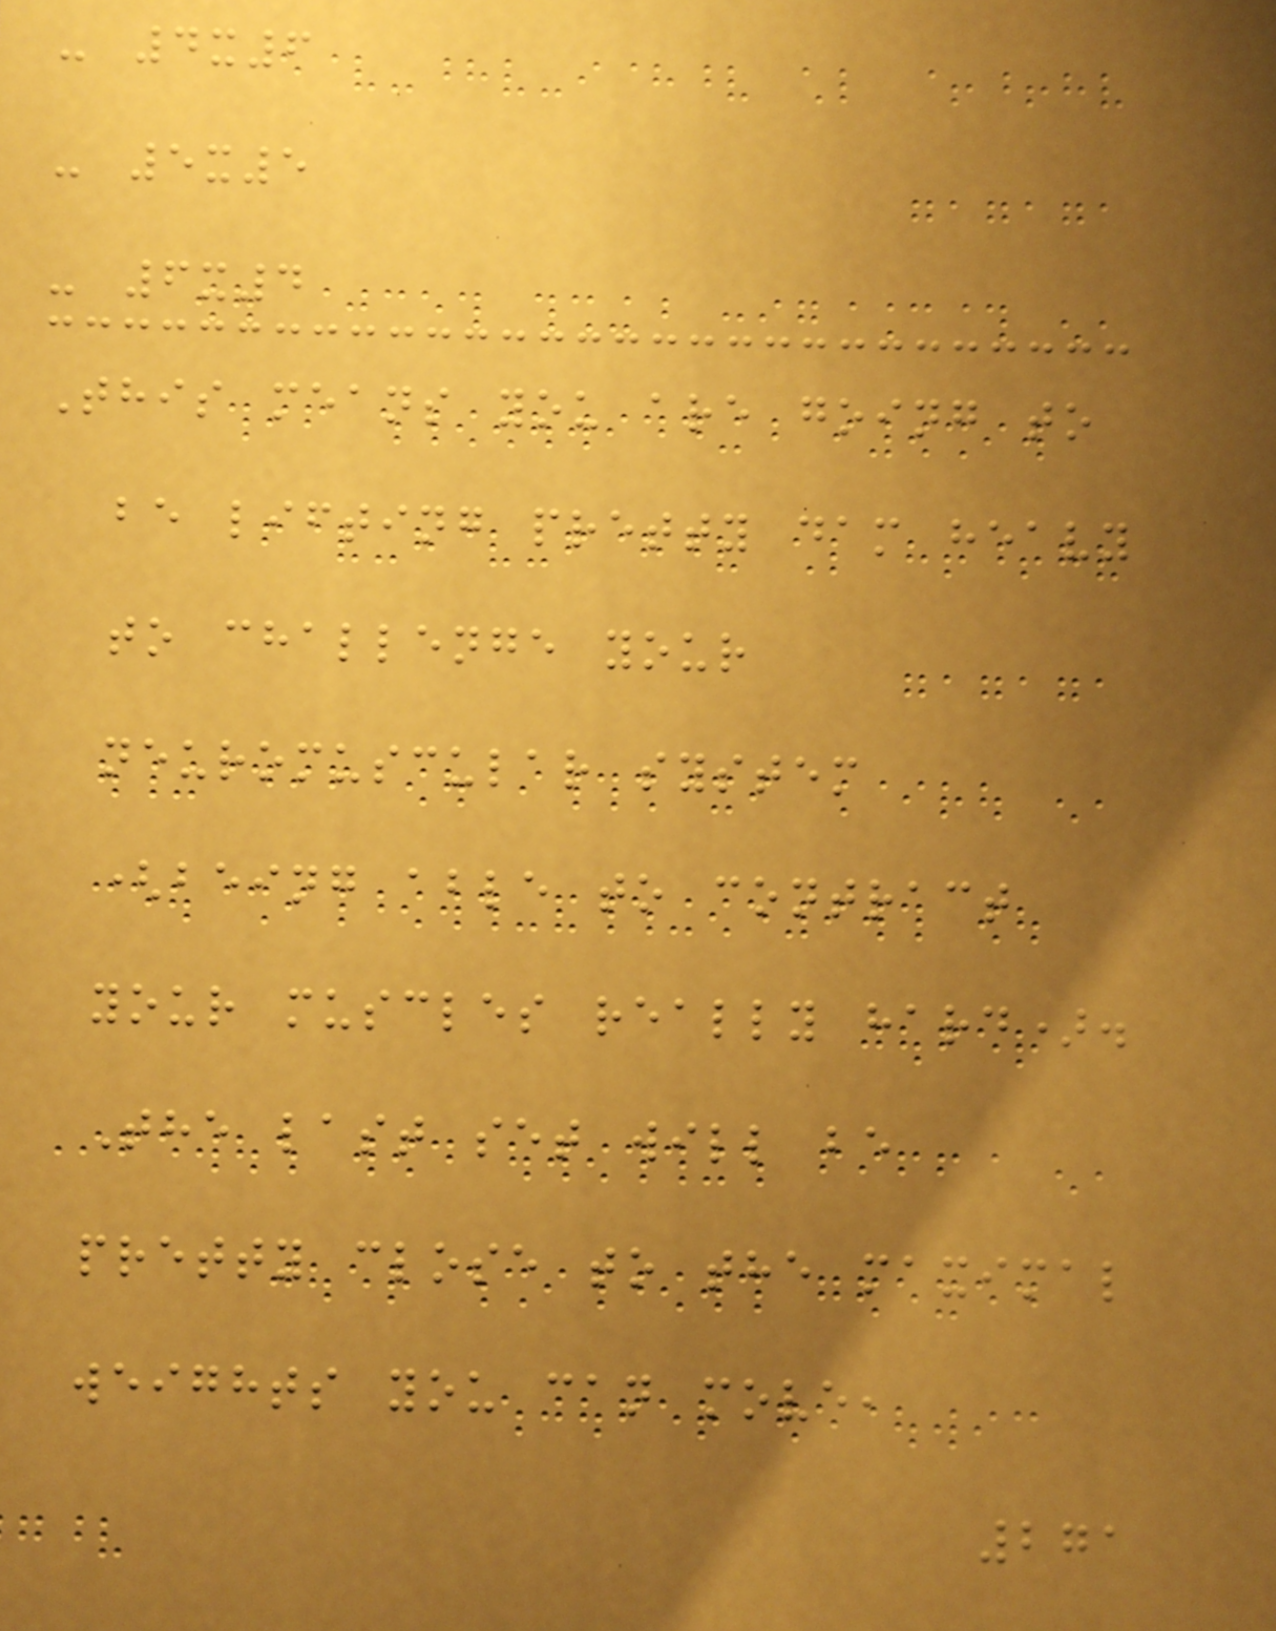- 4x6
- 5x5
- 6x4
This means you are going to
be lifting pretty dam heavy
to challenge your
neuromuscular system
(being able to contract
your muscles really hard).
The last set will be
pretty close to the maximal
weights you can move,
271
